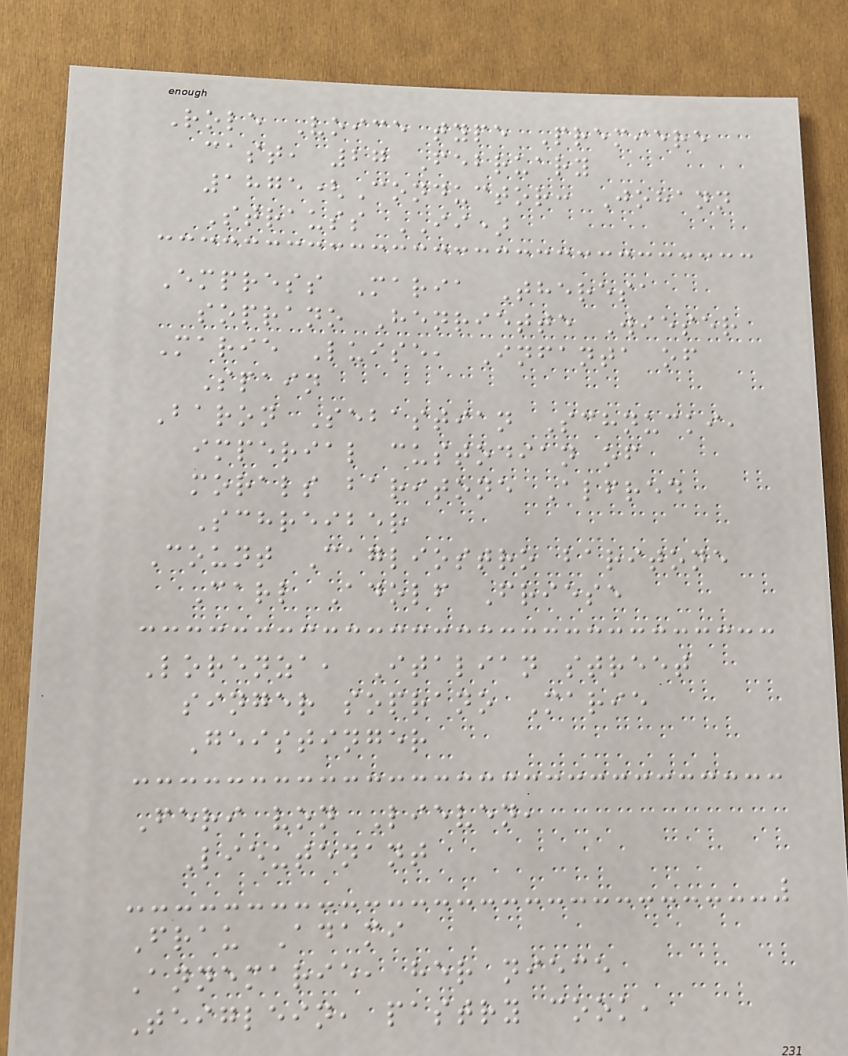Role Voice type Premiere
cast, 27 February
1875(Conductor: Johann
Strauss II)
Empress Maria Theresa
soprano Henriette Wieser
Marie Luise, Infanta of
Spain
Baron Sebastian Schnucki,
imperial custodian of
morals baritone Alfred
Schreiber
Count Cagliostro baritone
Carl Adolf Friese
Lorenza, Italian street
singer soprano Marie
Geistinger
Feri von Lieven,
Lieutenant
Frau Adami
Annemarie, her niece
Teiglein, pastry cook,
